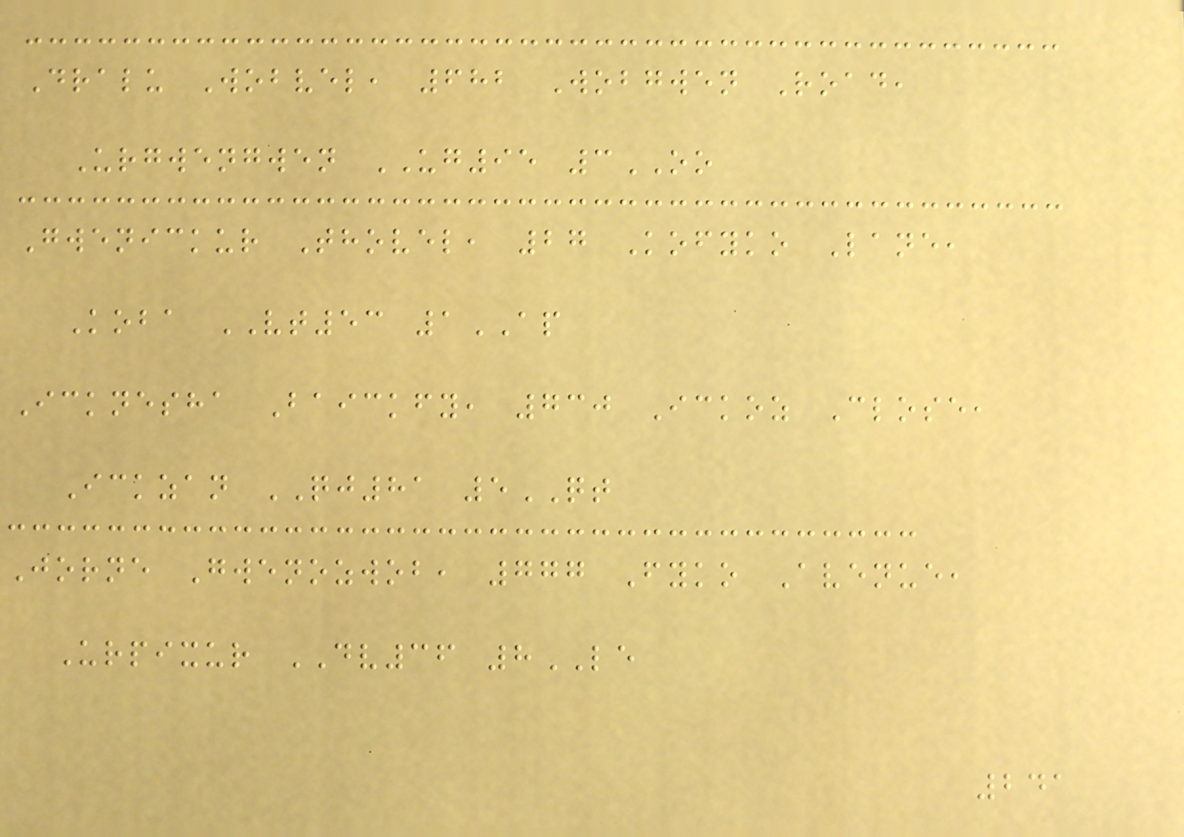Dralu Wobvel, 682 Wobgwen Road,
Urgwengwen UG95 3OO
Gwenickur Thovel, 27 Kofyko Lane,
Koba VT53 1AP
Icknesha Baickfy, 730 Ickoz Close,
Ickzan QJ81 5QT
Jorne Gwenozwob, 777 Fyko Avenue,
Urpixur DV36 8LE
241
